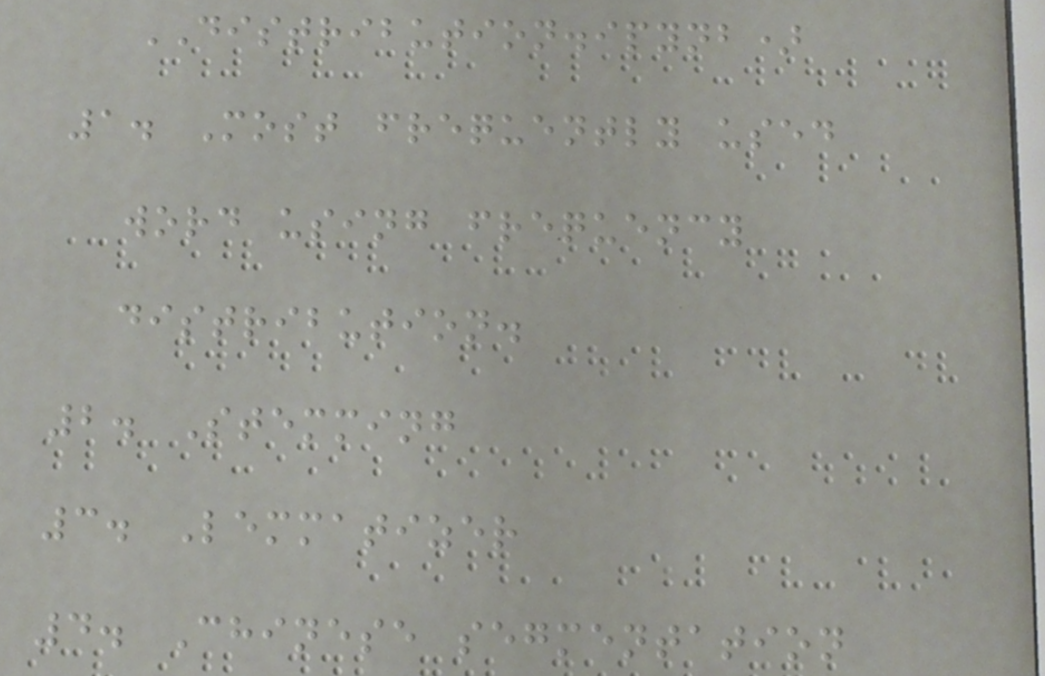DISTRIBUTION.ipynb)
1. Most frequently used
word using frequency
distribution.
2. Stemming
3. Lemmatizer
4. Chinese segmentation
